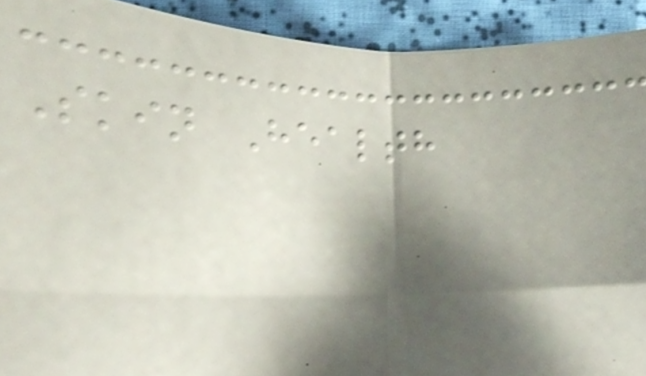Skin Health
